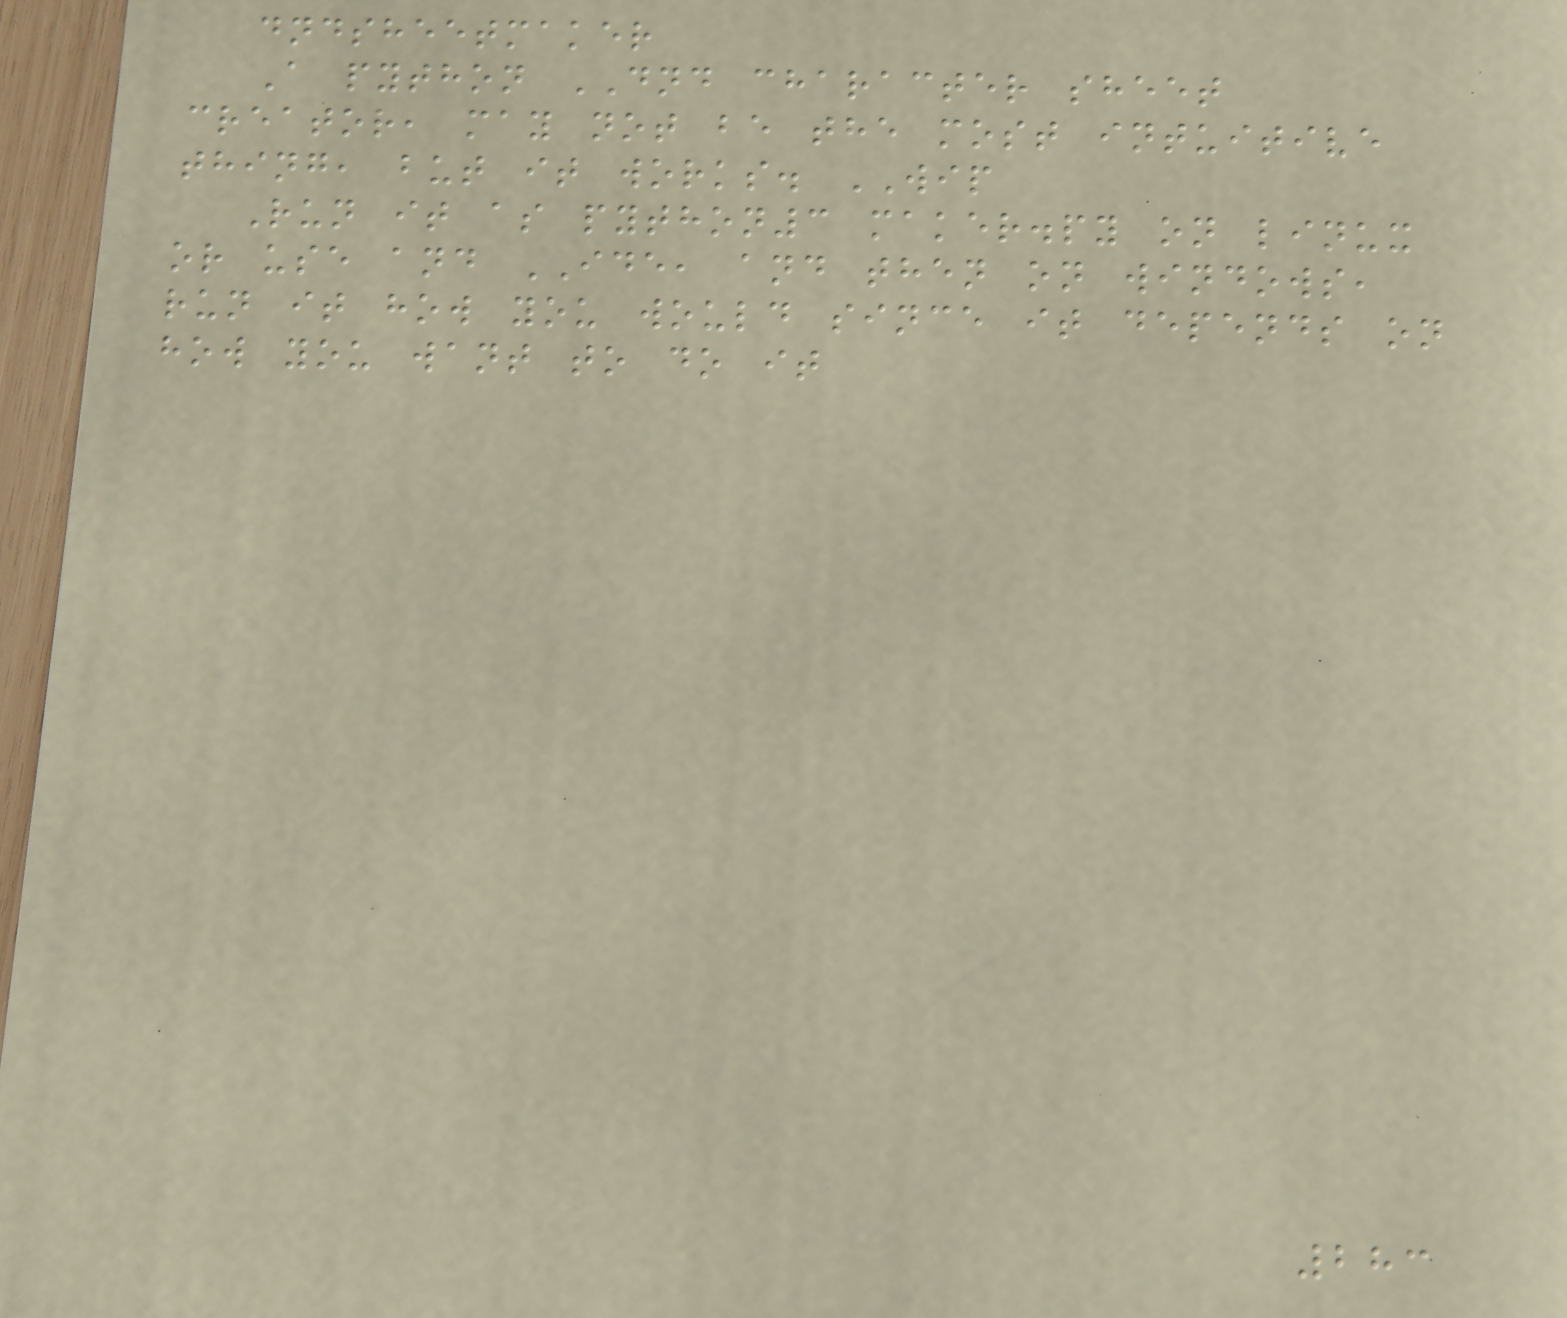dndsheetmaker
A python DND character sheet
creator, may not be the most intuitive
thing, but it works. WIP
Run it as python3 maker.py on linux
or use and IDE, and then on windows,
run it how you would since it depends on
how you want to do it
283
